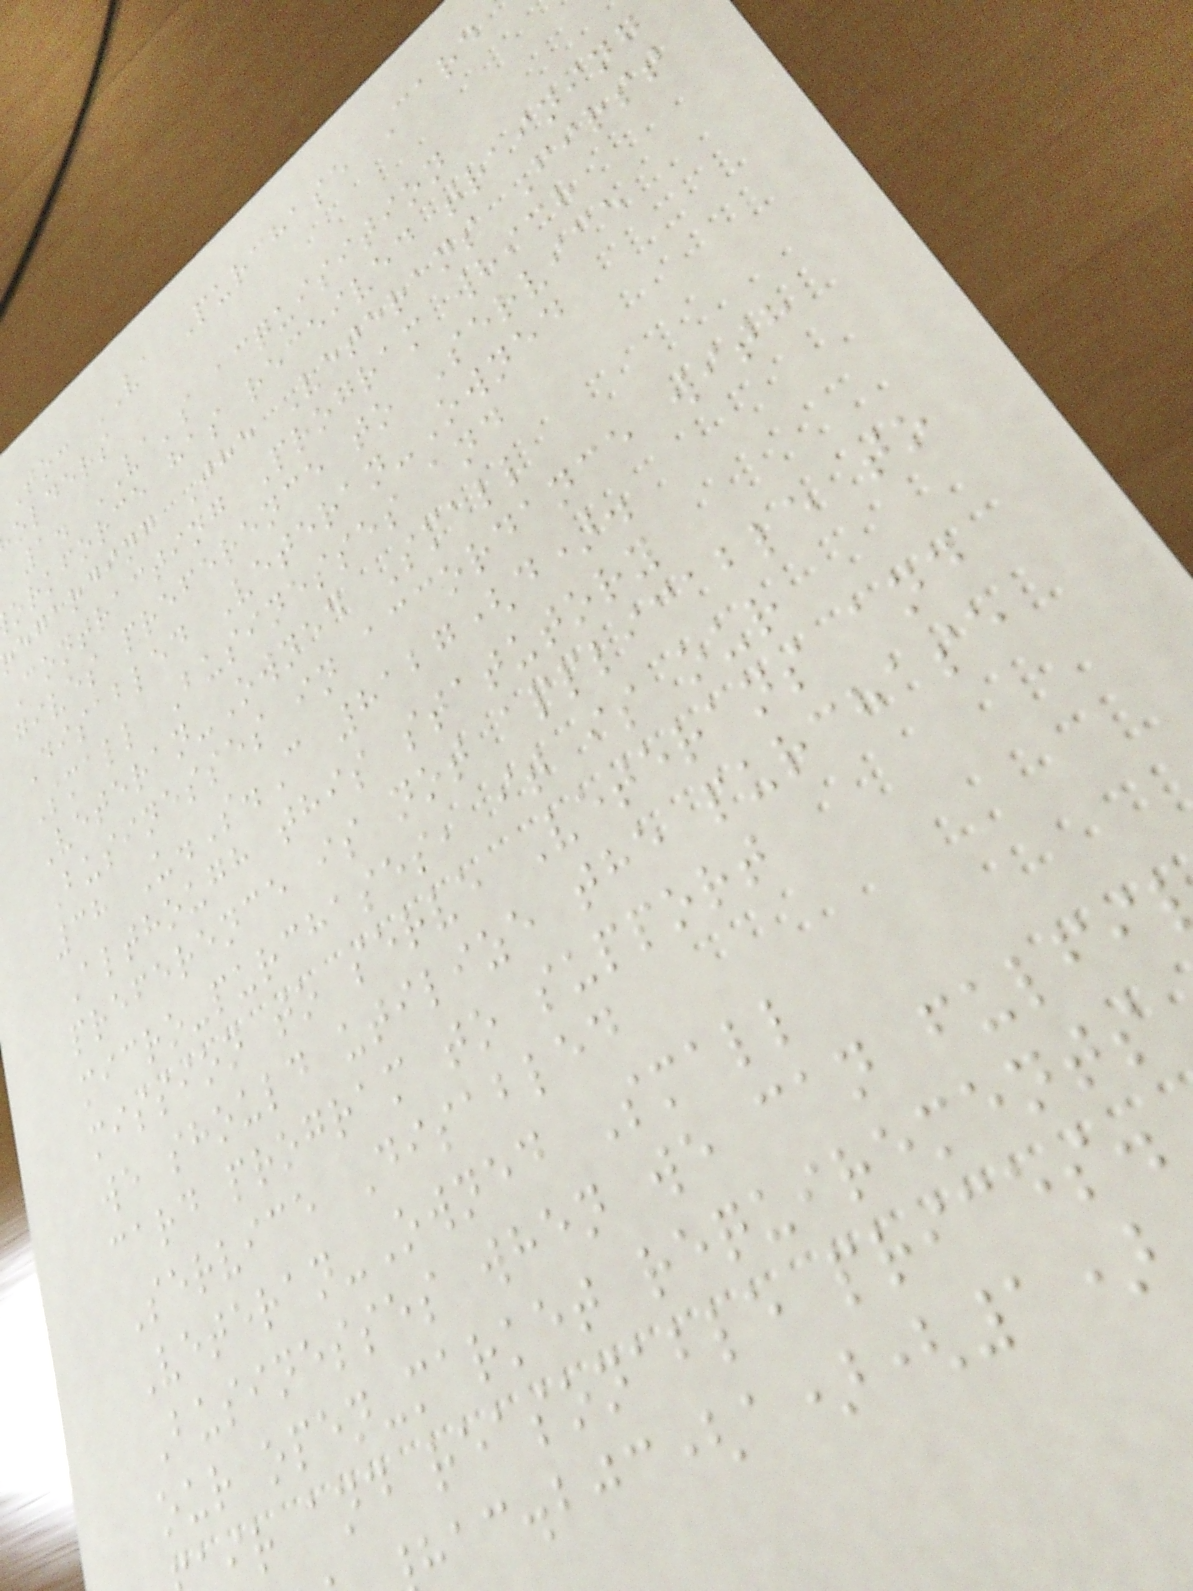To: VA Purchase Card
olders
1. VA's acquisition
orkforce has received training
egarding The Veterans First
Contracting Program which
gives preference to Service
Disabled Veteran-Owned
Small Businesses and
Veteran-Owned Small
Businesses in accordance with
38 U.S.C 8127(d).
Although this statutory
preference is not applicable to
micro-purchases, it is our
mission to serve Veterans and
we should utilize the purchase
card program to support
Service Disabled
Veteran-Owned Small
Businesses when we can fulfi
our open-market requirements
ir and reasonable prices.
(a)(1)
